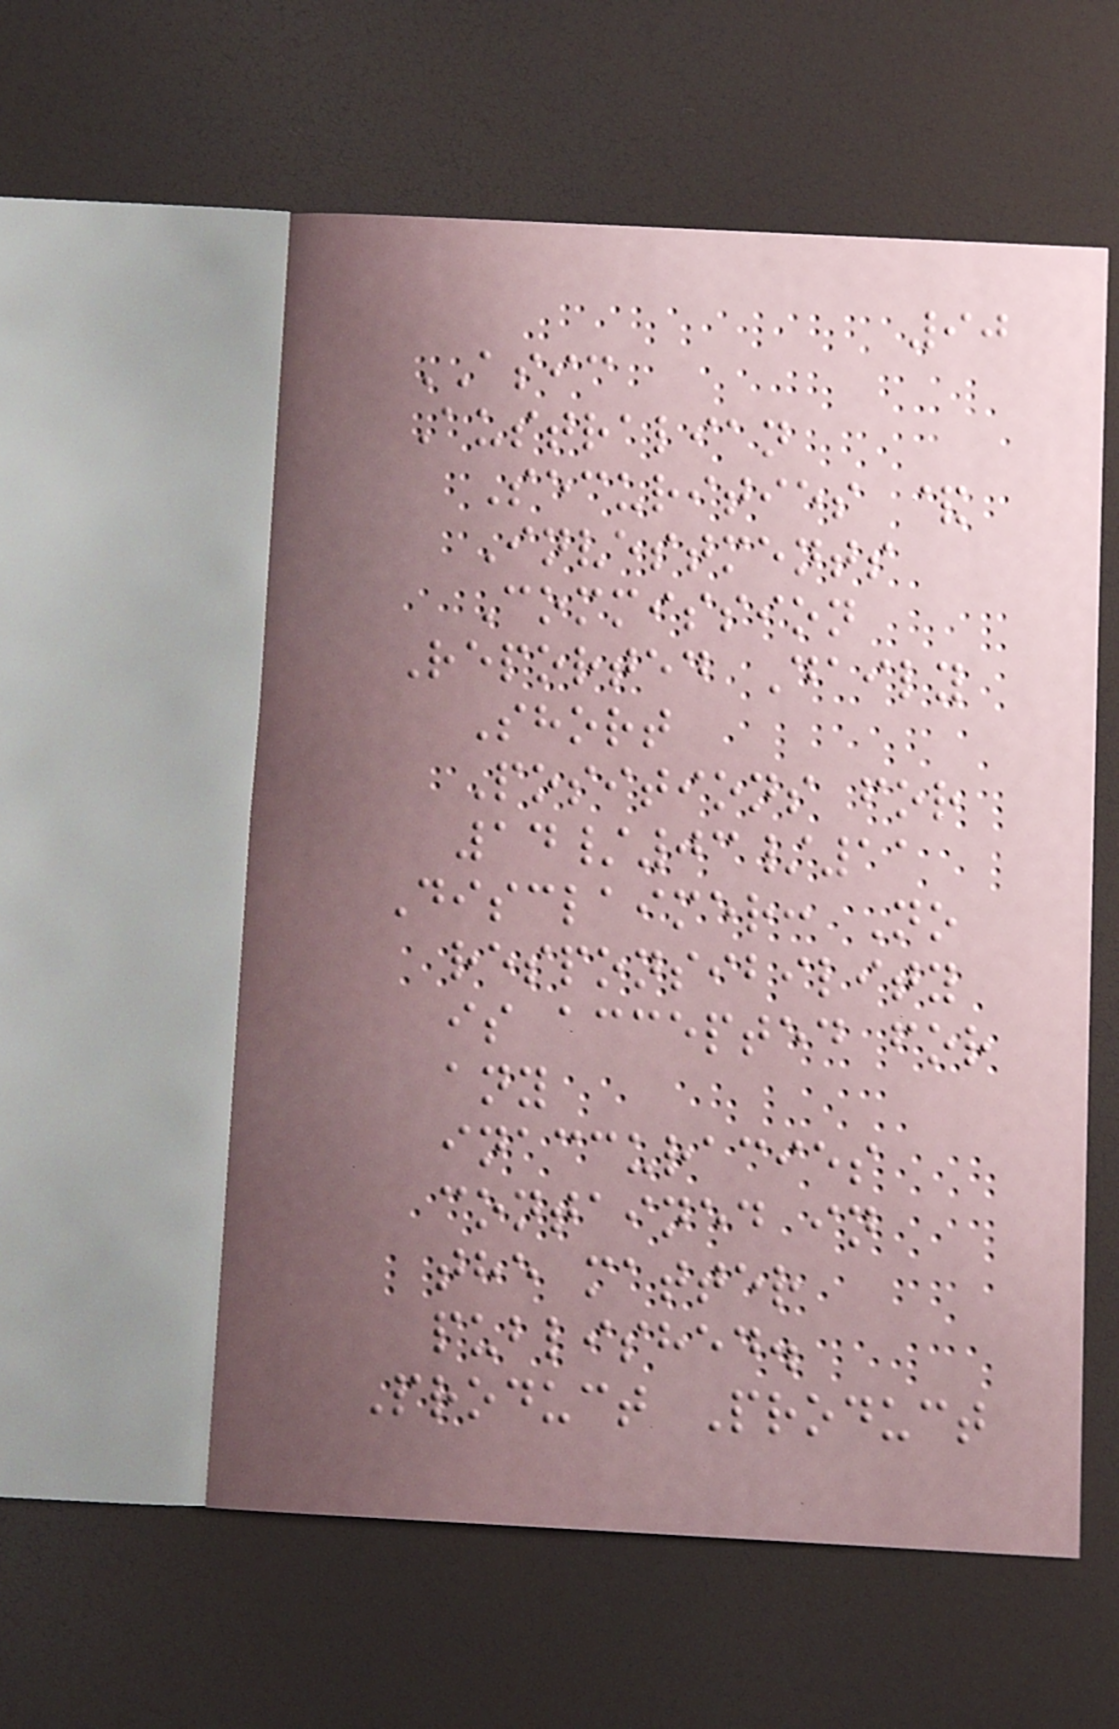90
ASIC
Australian
Securities &
Investments
Commission
Reported Daily
Short
Positions for
14/03/11
Disclaimer: No
responsibility
is accepted for
any
inaccuracies
contained in
the matter
published.
Product Product
